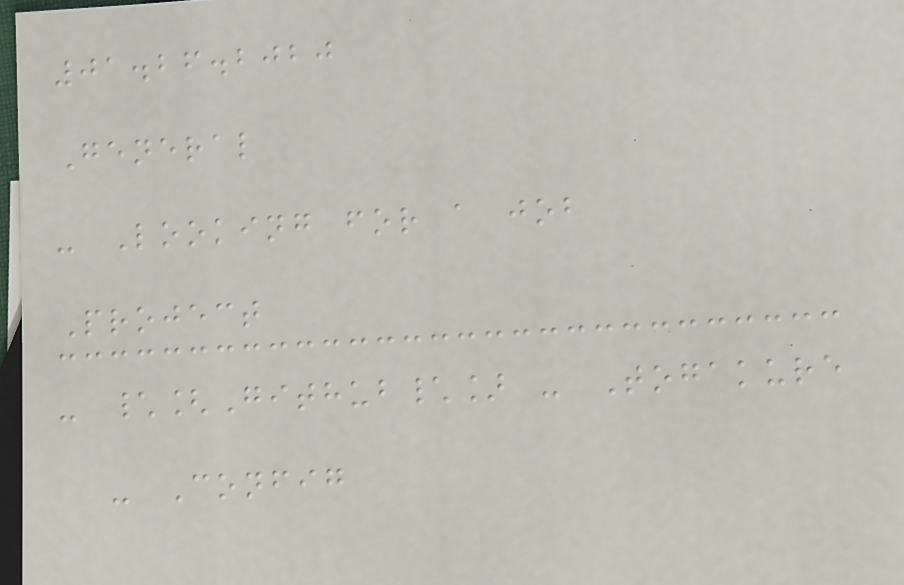01.26.2020
General
- Looking for a job
Project
- \[Github\] - Togakure
- Config
